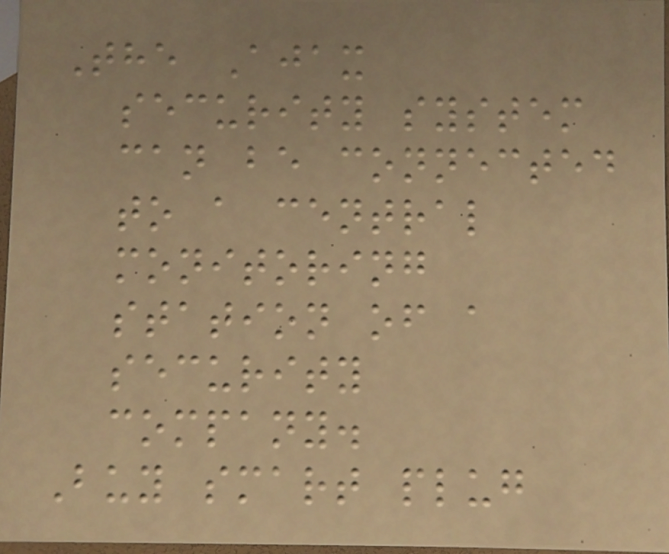The Ajax
security system
can be connected
to a central
monitoring
station of a
security
company.
Buy smart plug
